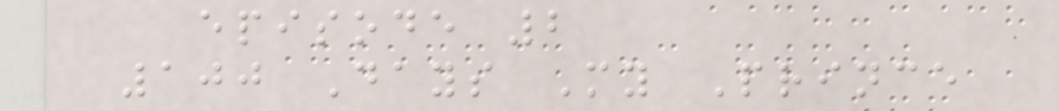episode 2
100 Days My Prince
